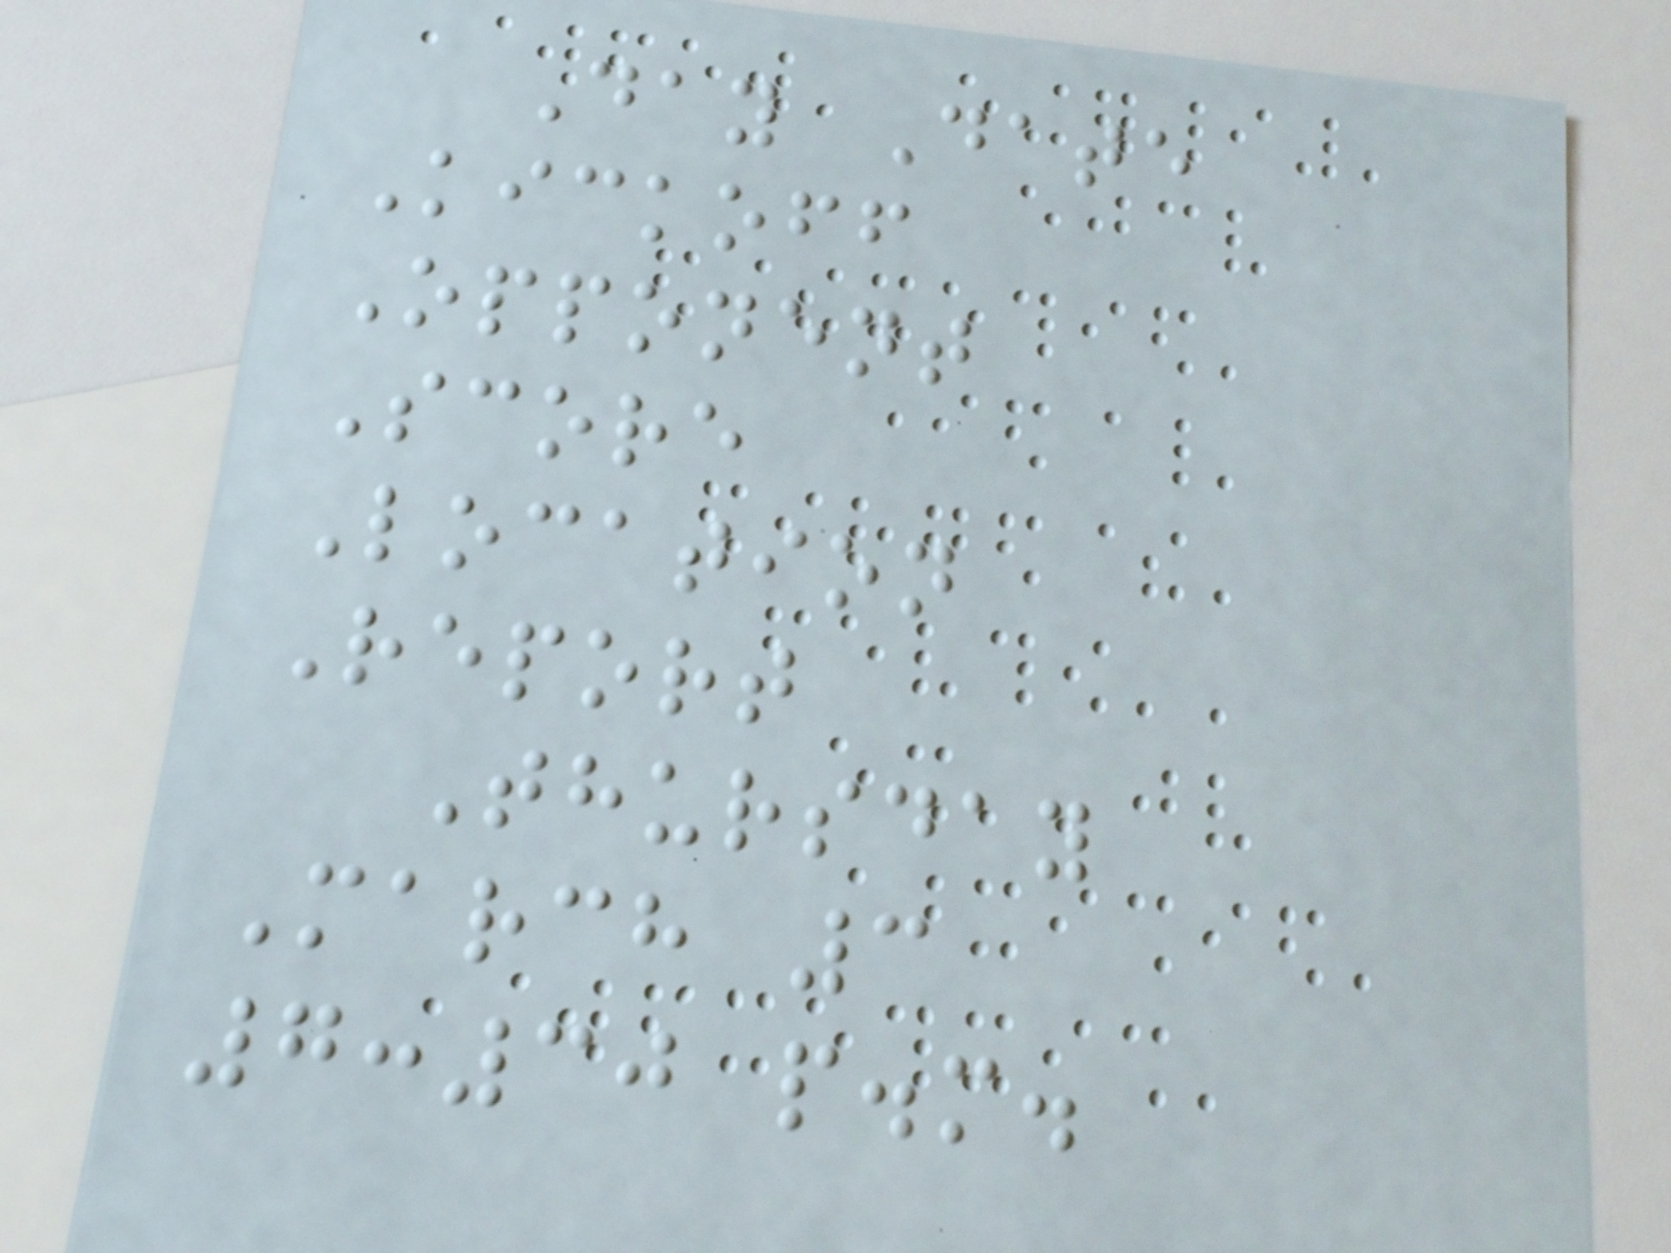Day Date
Kickoff
Opponent
Score
Location
Report
Thursday
March 3
7:30 p.m.
